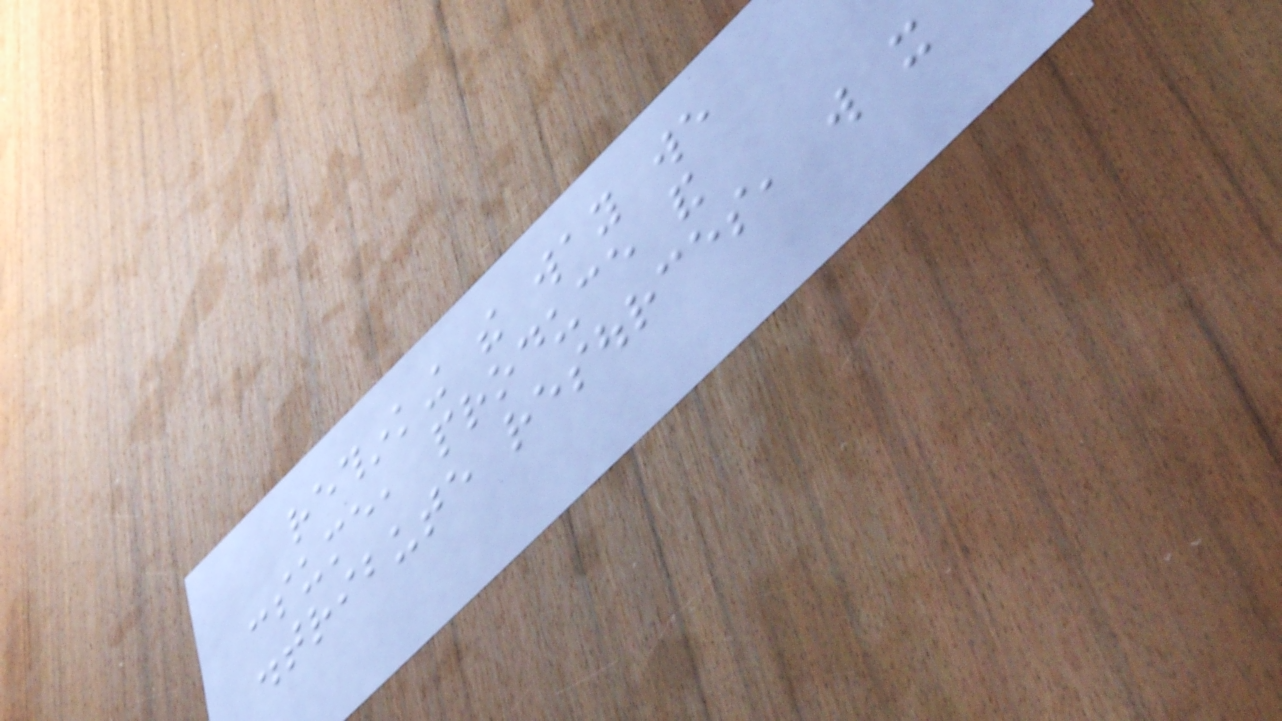rethinking the way we
consume, produce and
distribute resources, will it
